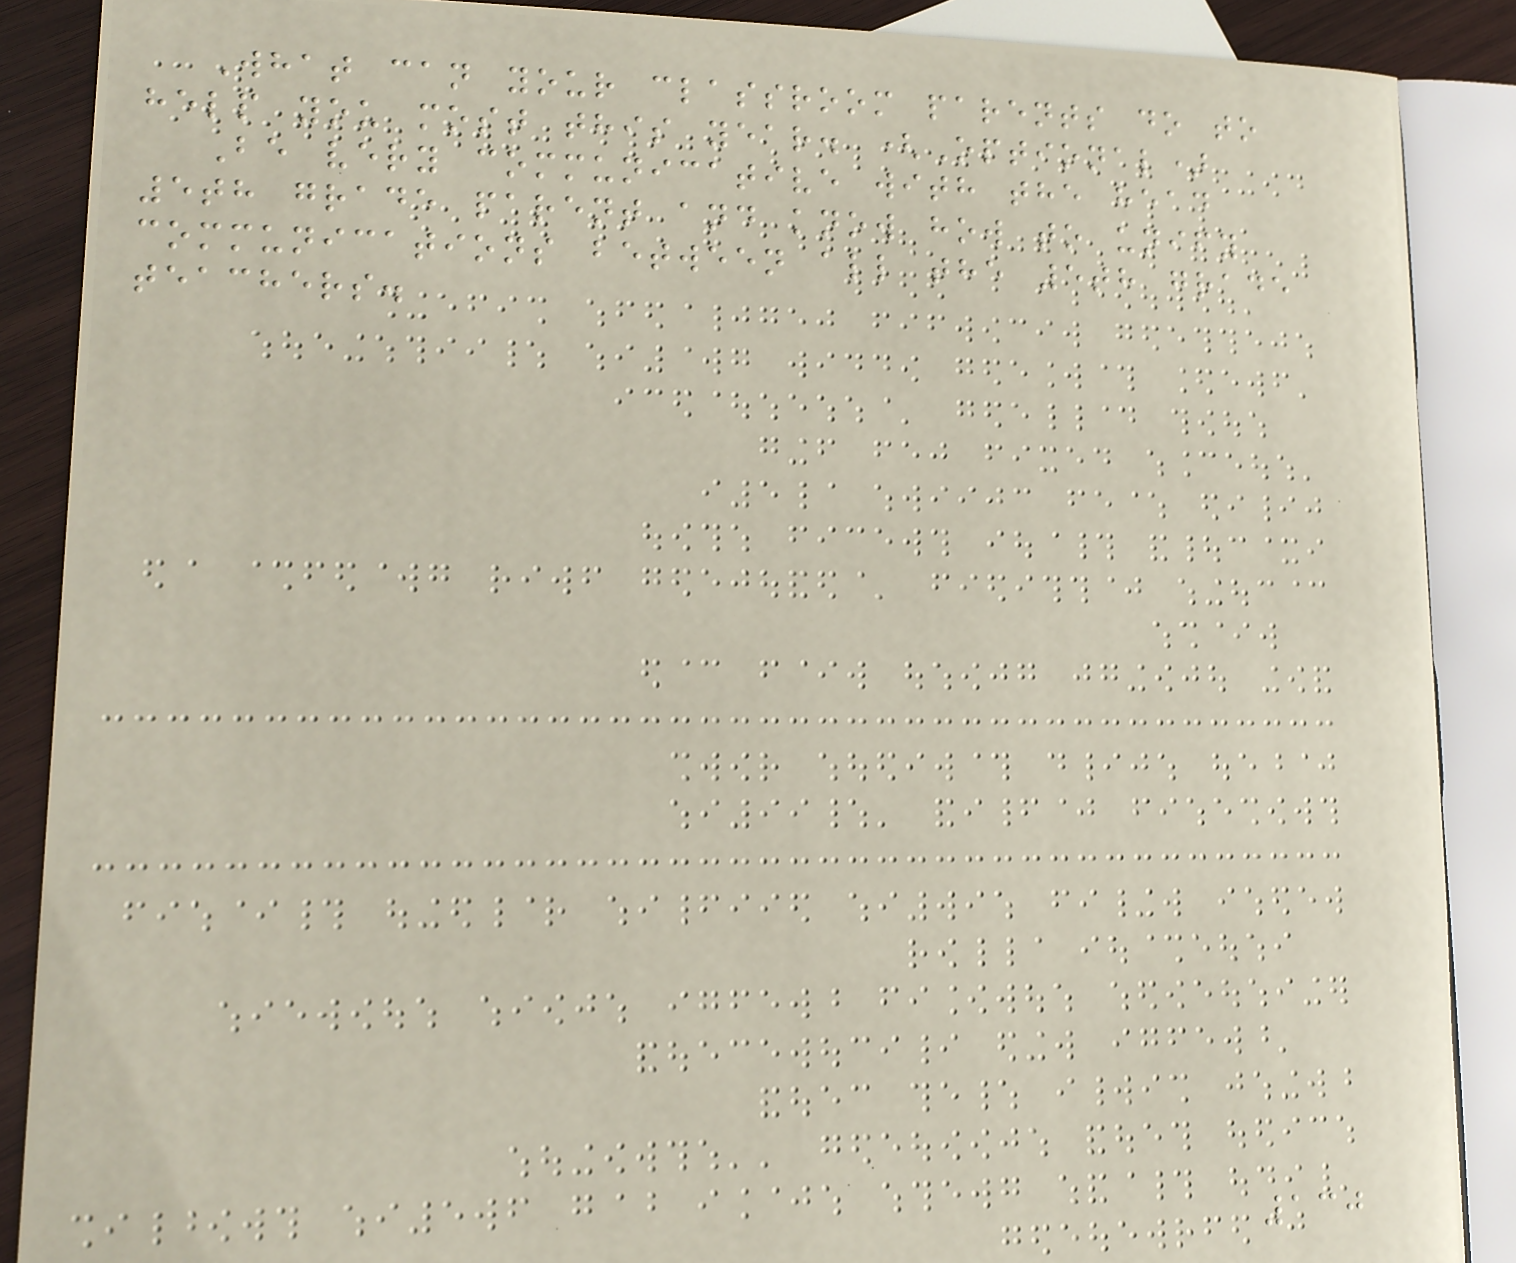What can your classroom parents do to
help you most this year. (Optional)
Be very communicative with the head
5th grade parent and know how to unify
communications between all the 5th grade
teachers.
130
